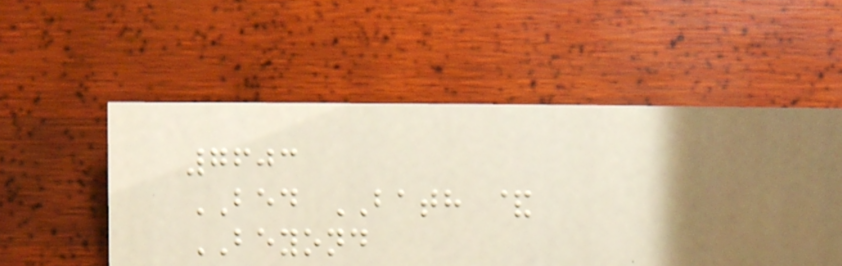7603
BED BATH &
BEYOND
